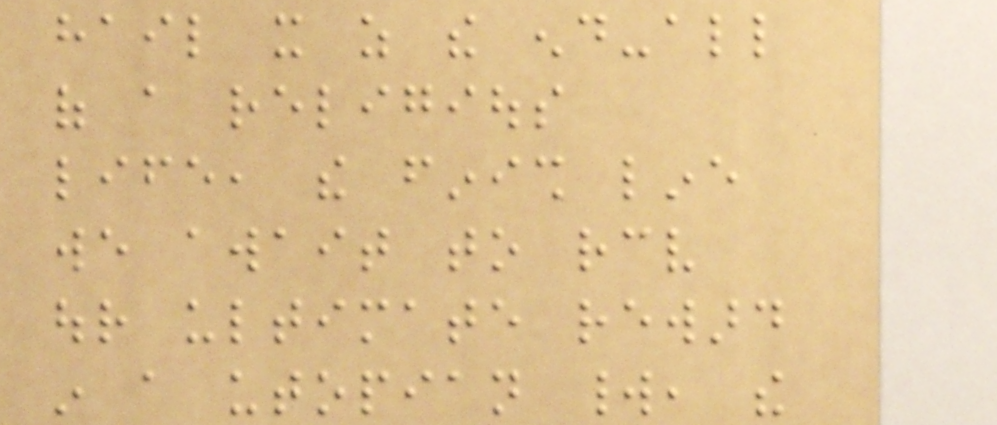hail it as the end-all
of a religious
life, the finish line
we await to receive
our ultimate reward
in a utopian world, the
